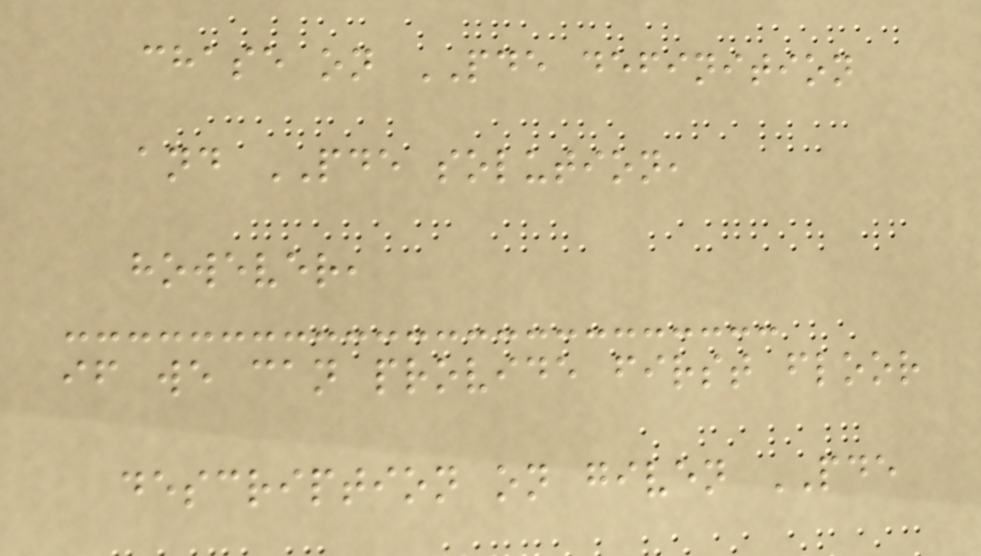chase on PDE definition
and PDE solution,
however,
if we can provide first floor
description on given PDE
